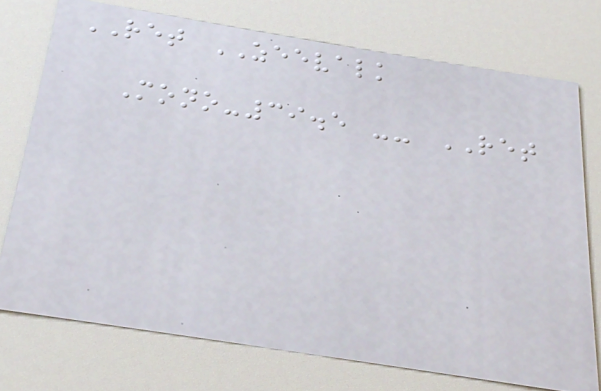RET ZEEVALK
Mono-39.5 -- RET
